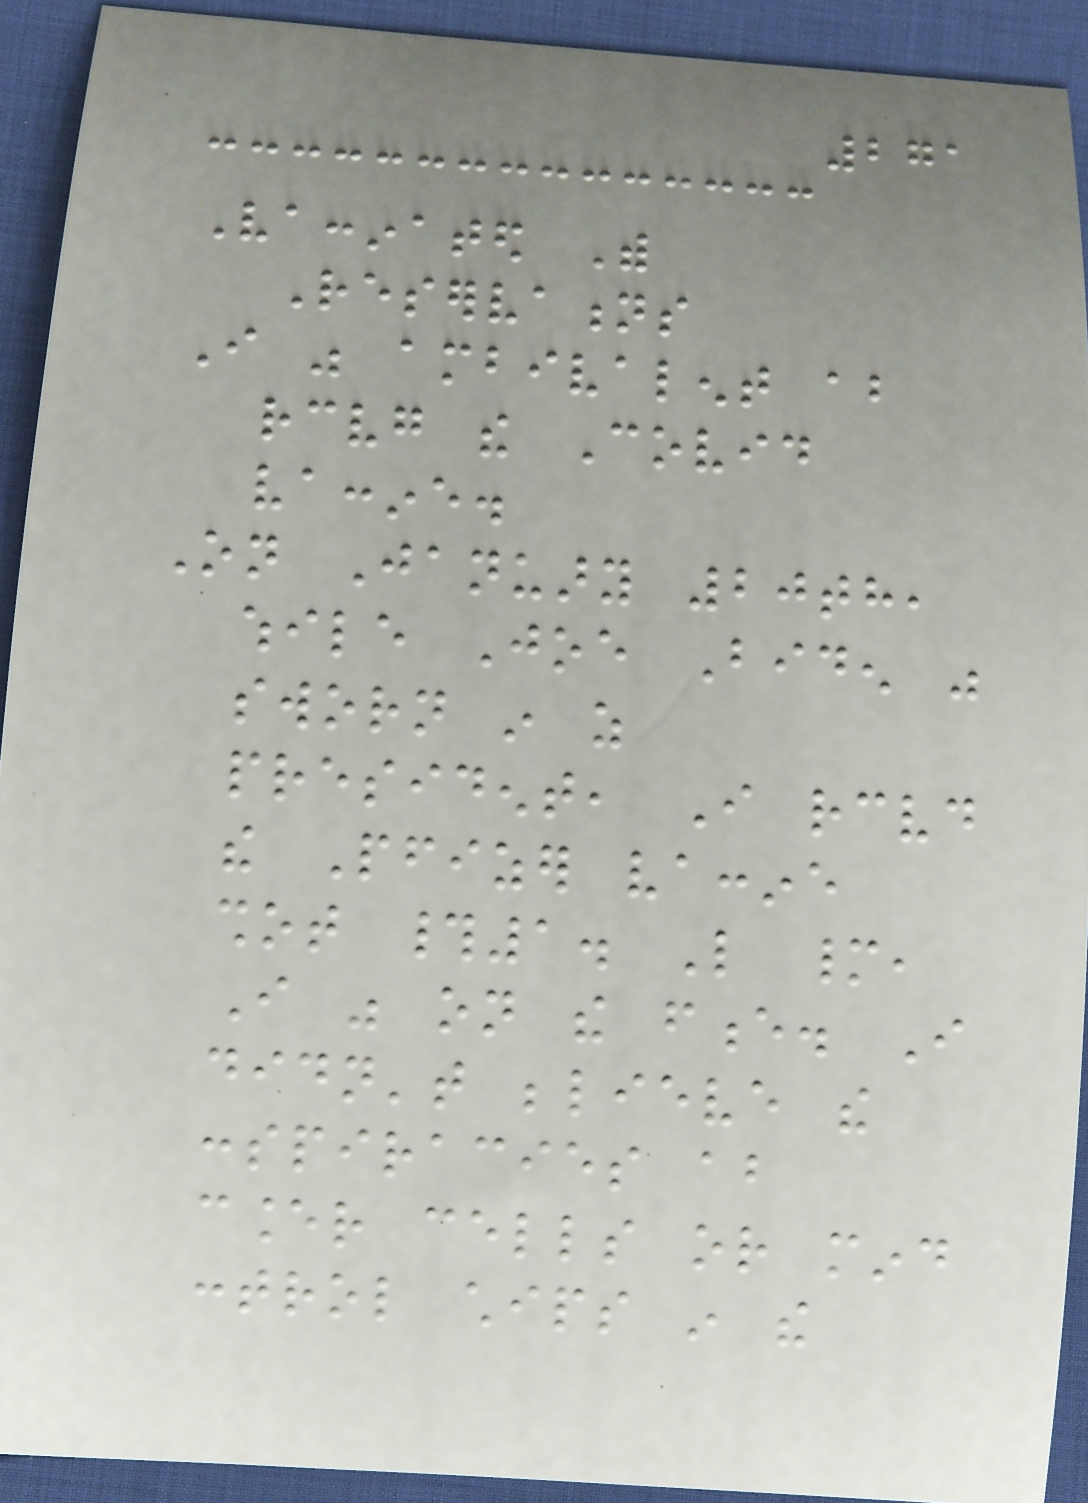271
Vaccinated With
Reservations
I was ambivalent about
receiving the Covid
vaccine.
On January 20th,
while Joe Biden was
sworn in as
president, I received
the Pfizer vaccine
shot #1. Like many,
I was on the fence. I
didn't believe the
conspiracies about
cancer cells or mind
control chips in the
